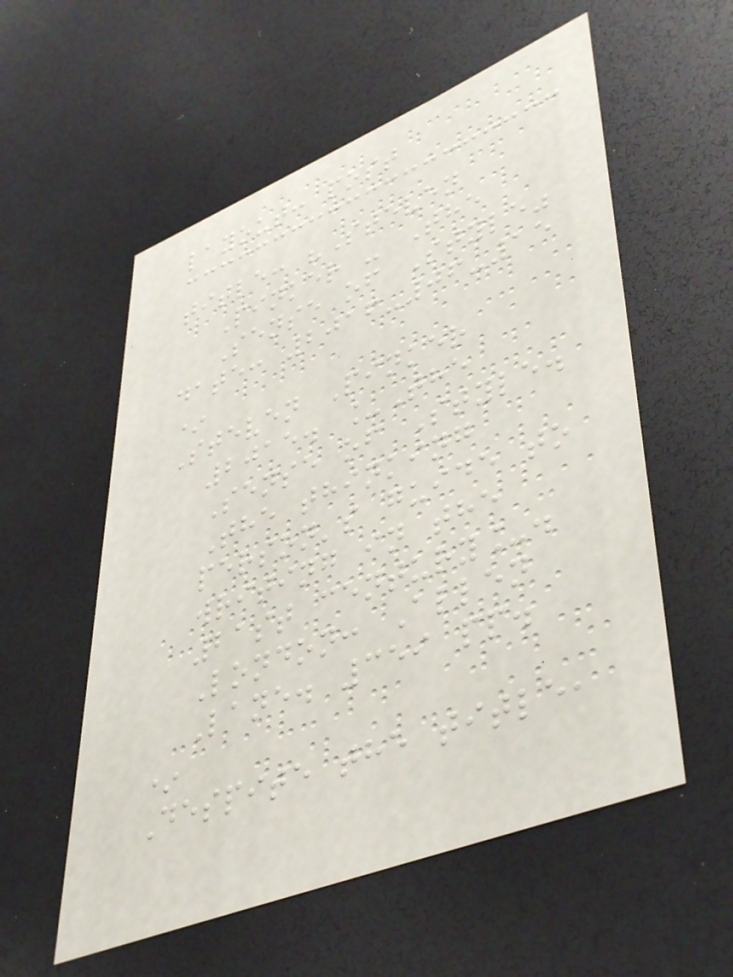layout: post
title: "Steven
Pinker - The
Sense of Style"
date: 2016-06-15
*
Steven Pinker
2015. _The
Sense of Style.
The thinking
person's guide to
writing in the
21st century_.
London: Allen
Lane. 359 pp.
*
Despite the title,
